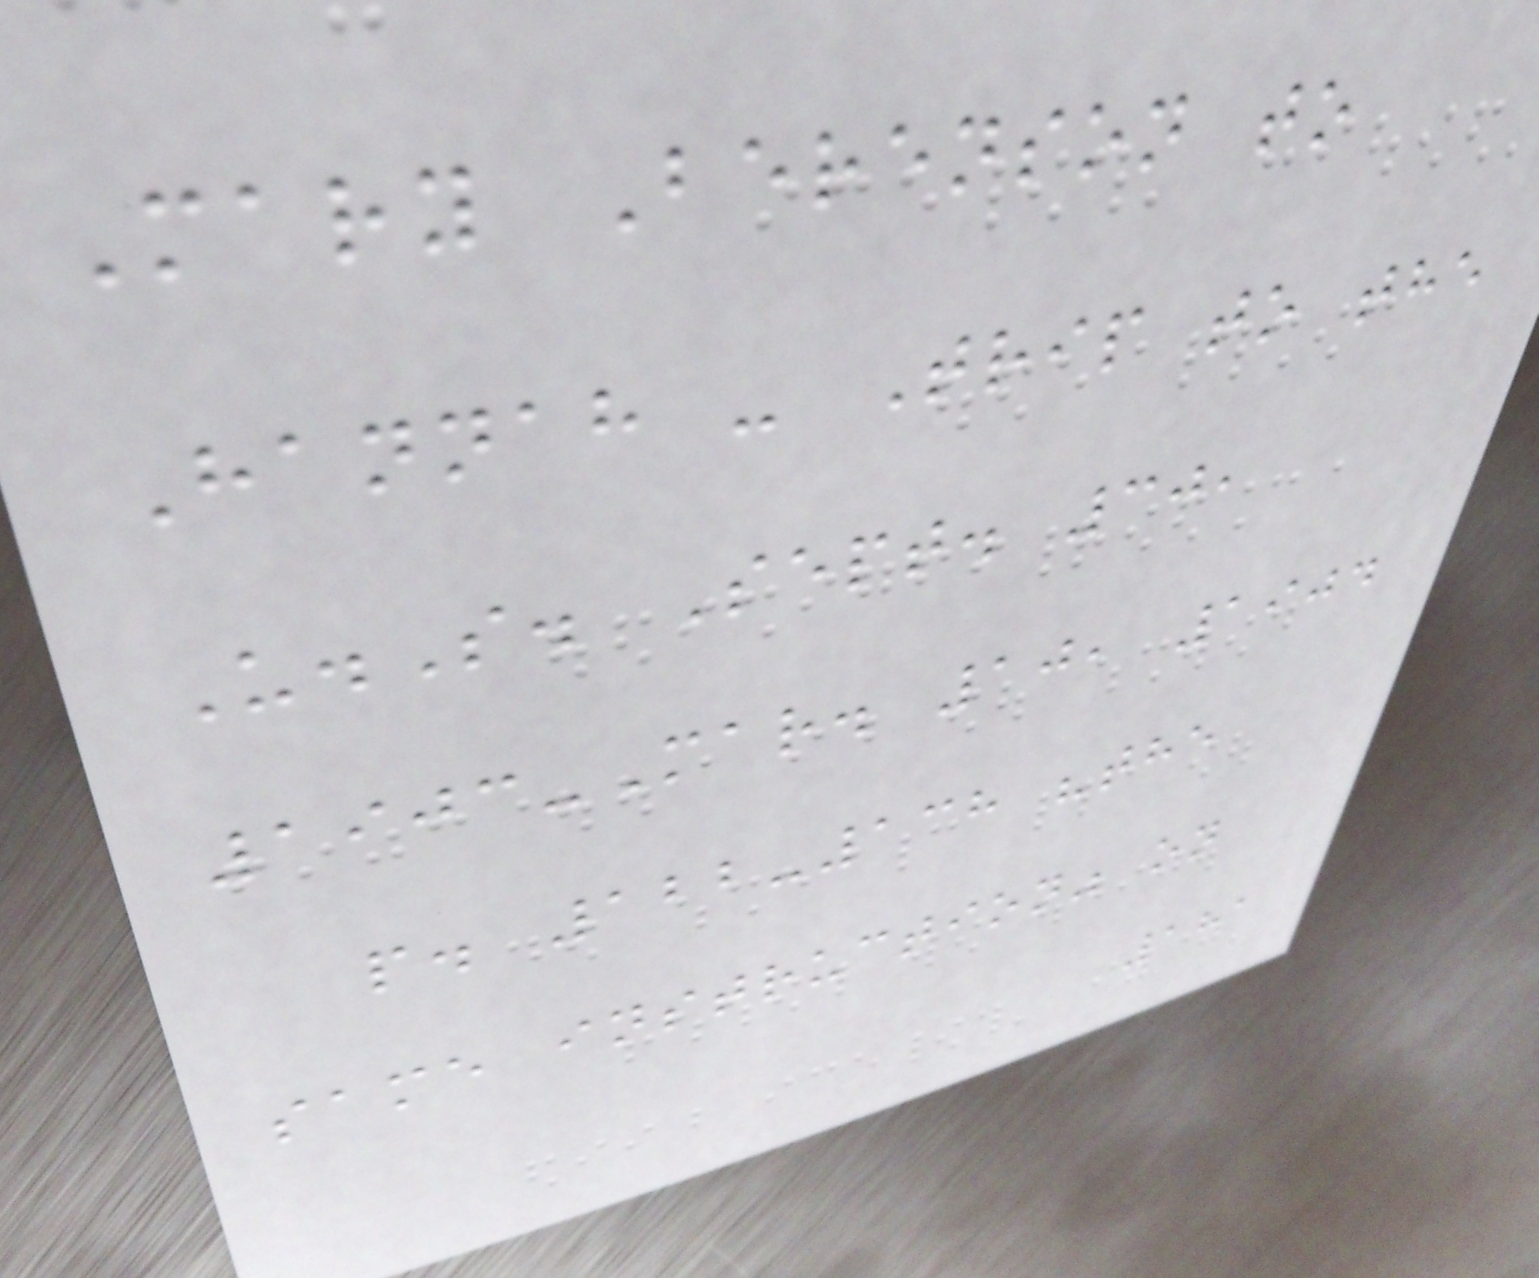Mary Berenson to
Hannah - Trip to the
U.S. Sept. 30,
1903-Mar. 10, 1904
p. 122-138 "the
same instruction" on
181
